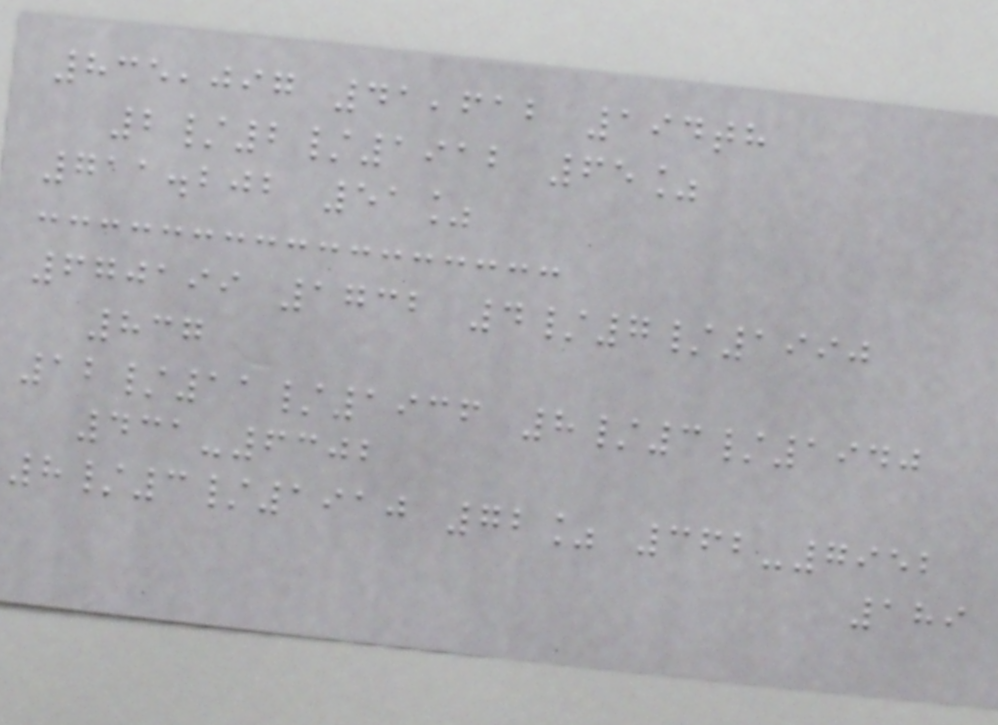835,097 41,612 194th
2/2/1912 65%
711.202 51%
670199 1732 4/7/1990
837
12/11/1936 8/3/1940
431-6302
8/3/1910 72% 362-7952
189
